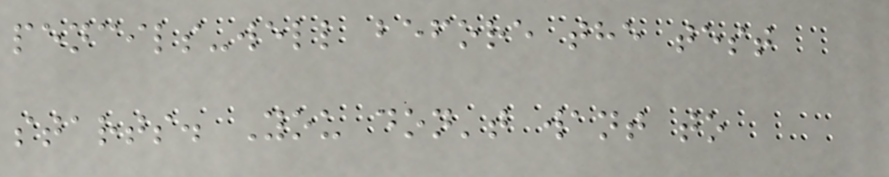pencils-well before the test
starts. You don't want to
